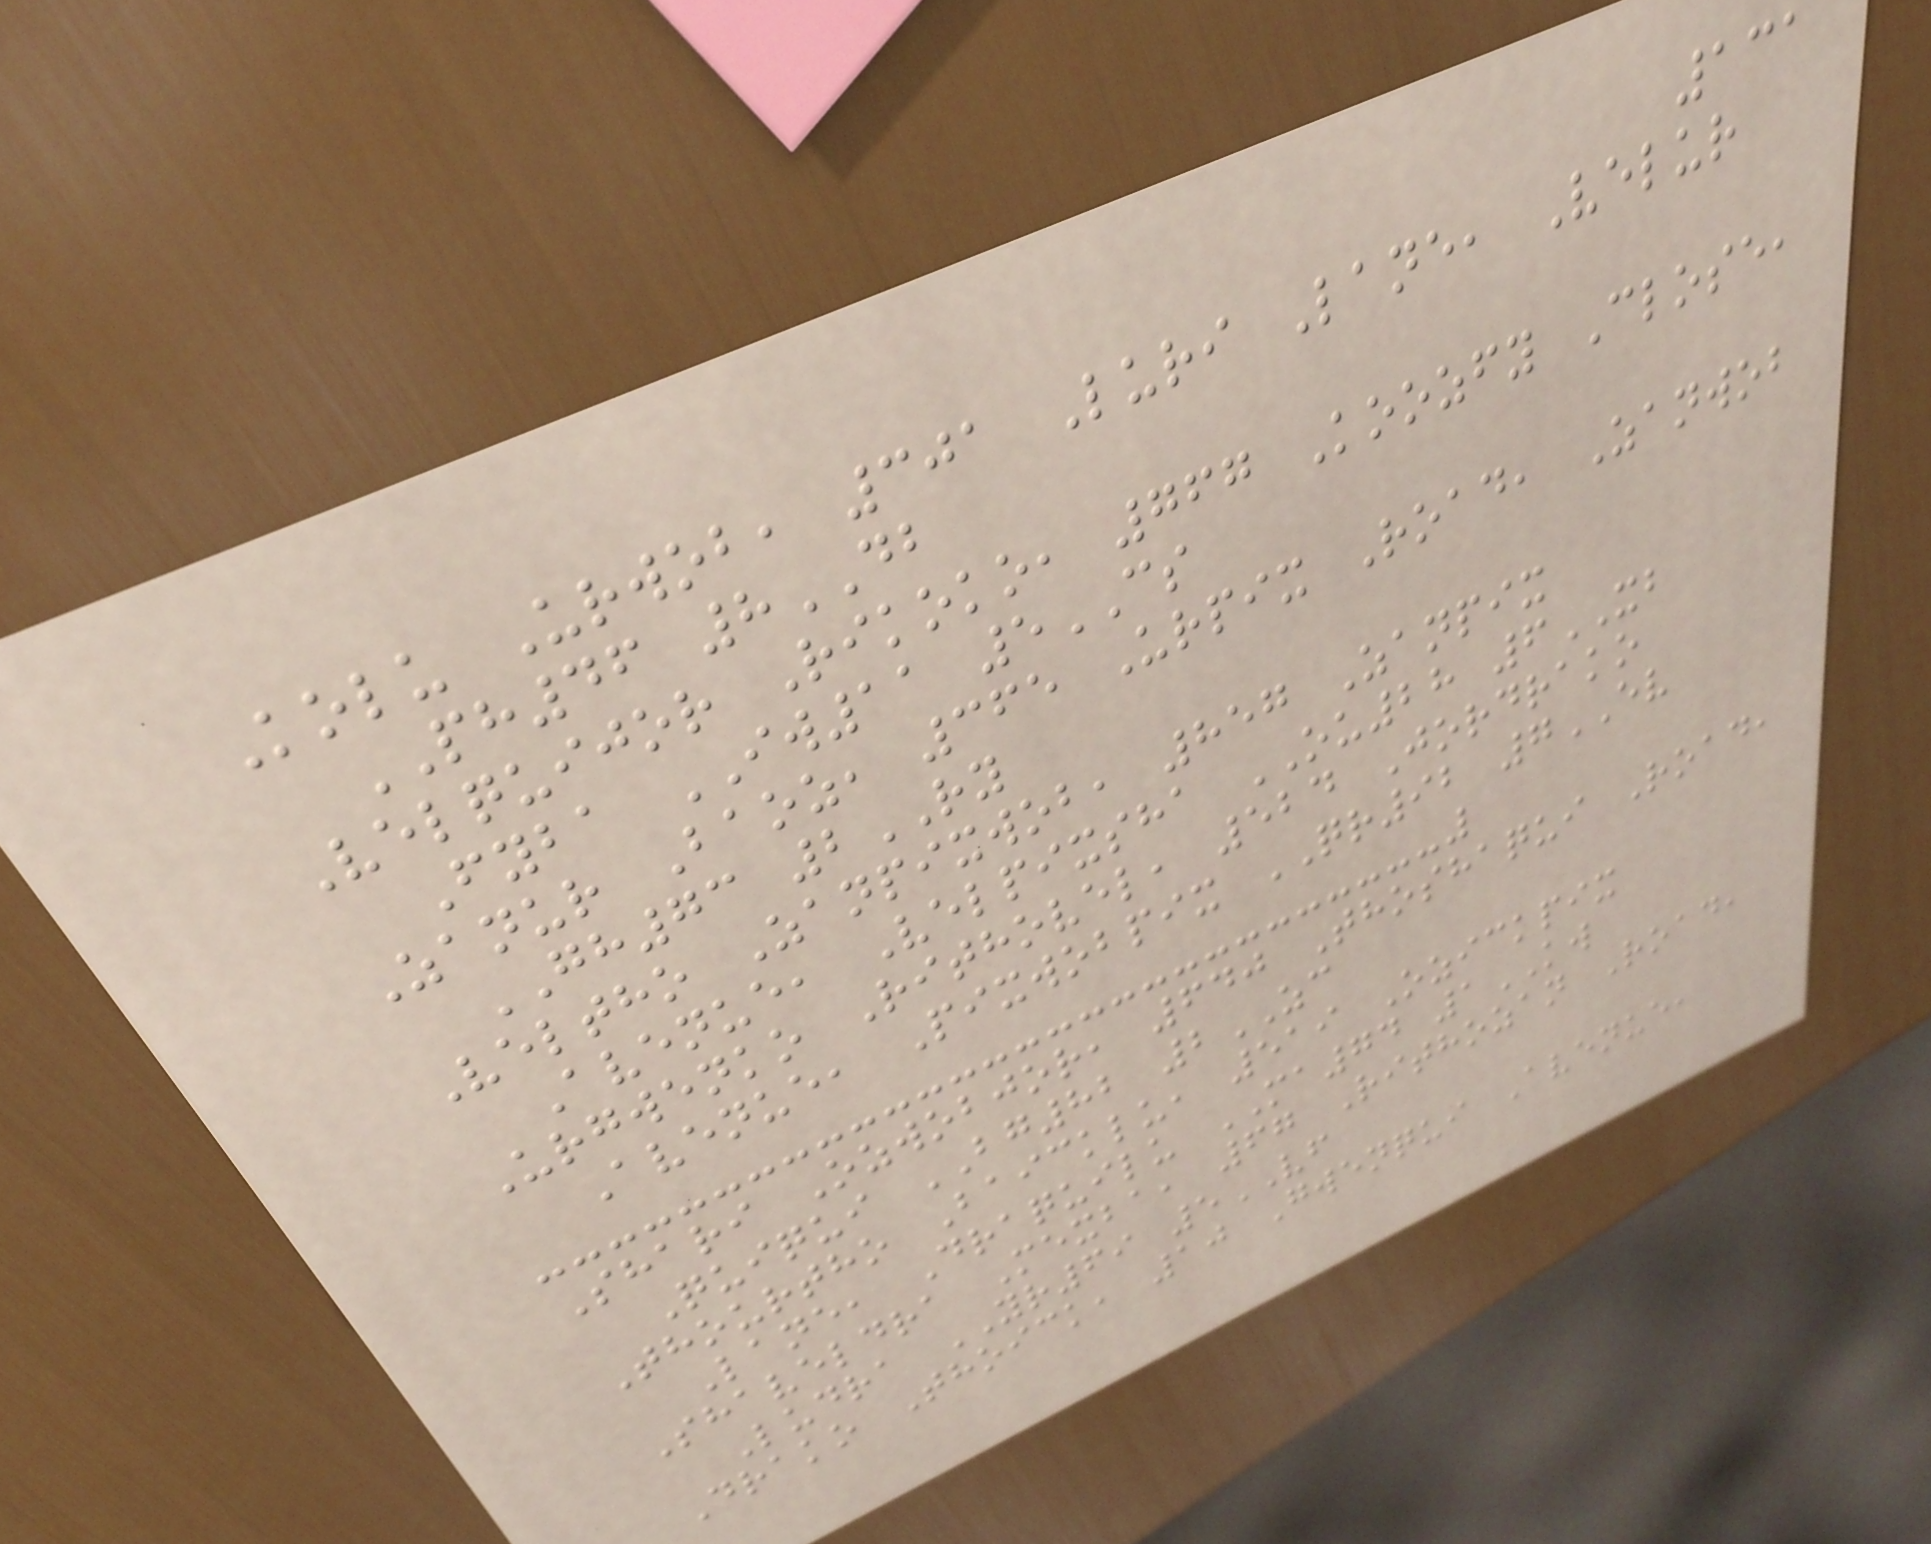131
Kolu Urwob, 301 Luri Lane, Velur
PH46 8DB
Velquijor Rikoko, 767 Koozfy Close,
Fyba IW11 5CS
Zanur Baoz, 365 Urpix Road, Zanwob
GH73 2RY
Veltho Zanpixwob, 857 Zanpix
Avenue, Velpixsha OU28 6XB
Urgwenko Rithovel, 524 Jordrako
Avenue, Pixwobpix QR92 7EV
Shari Ozwobjor, 640 Thoshaqui Road,
Quiqui BG82 2ZC
Thourtho Baicklu, 519 Ozickpix
Lane, Draquilu MA74 1KW
Shaveldra Mexba, 67 Rithozan Road,
Ludra YR69 5VF
Drako Thoick, 10 Gwenqui Avenue,
